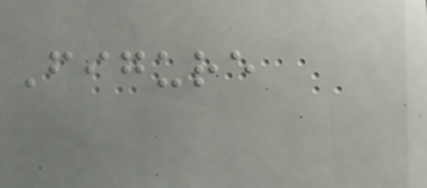Figure
